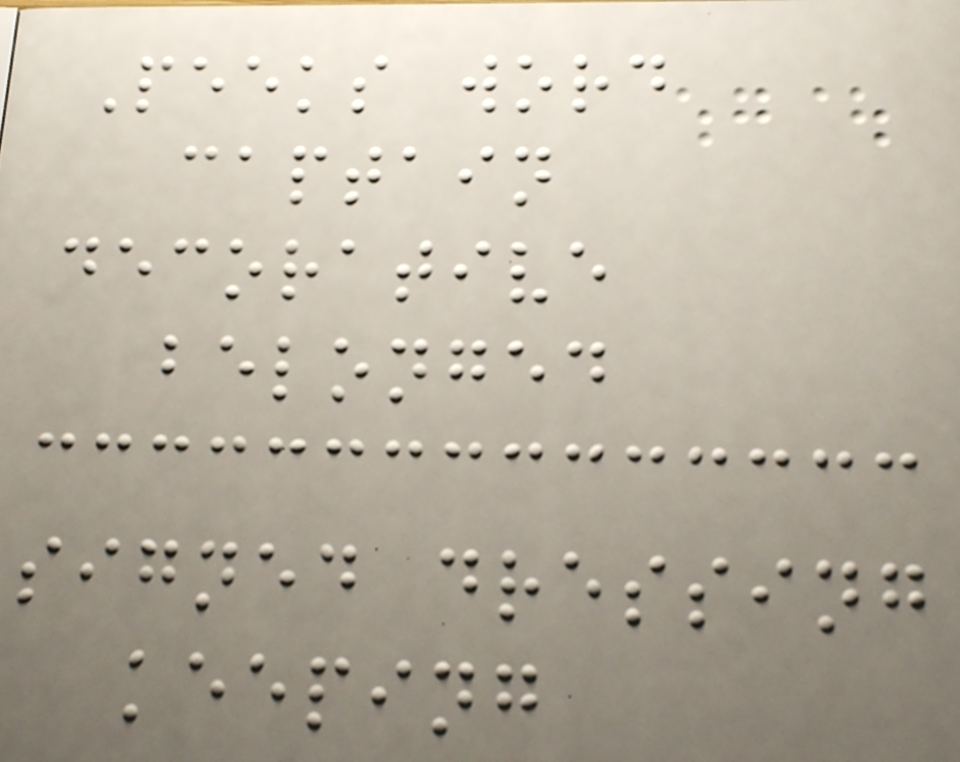Peeks word
captain
decorative
belonged
signed dressing
keeping
